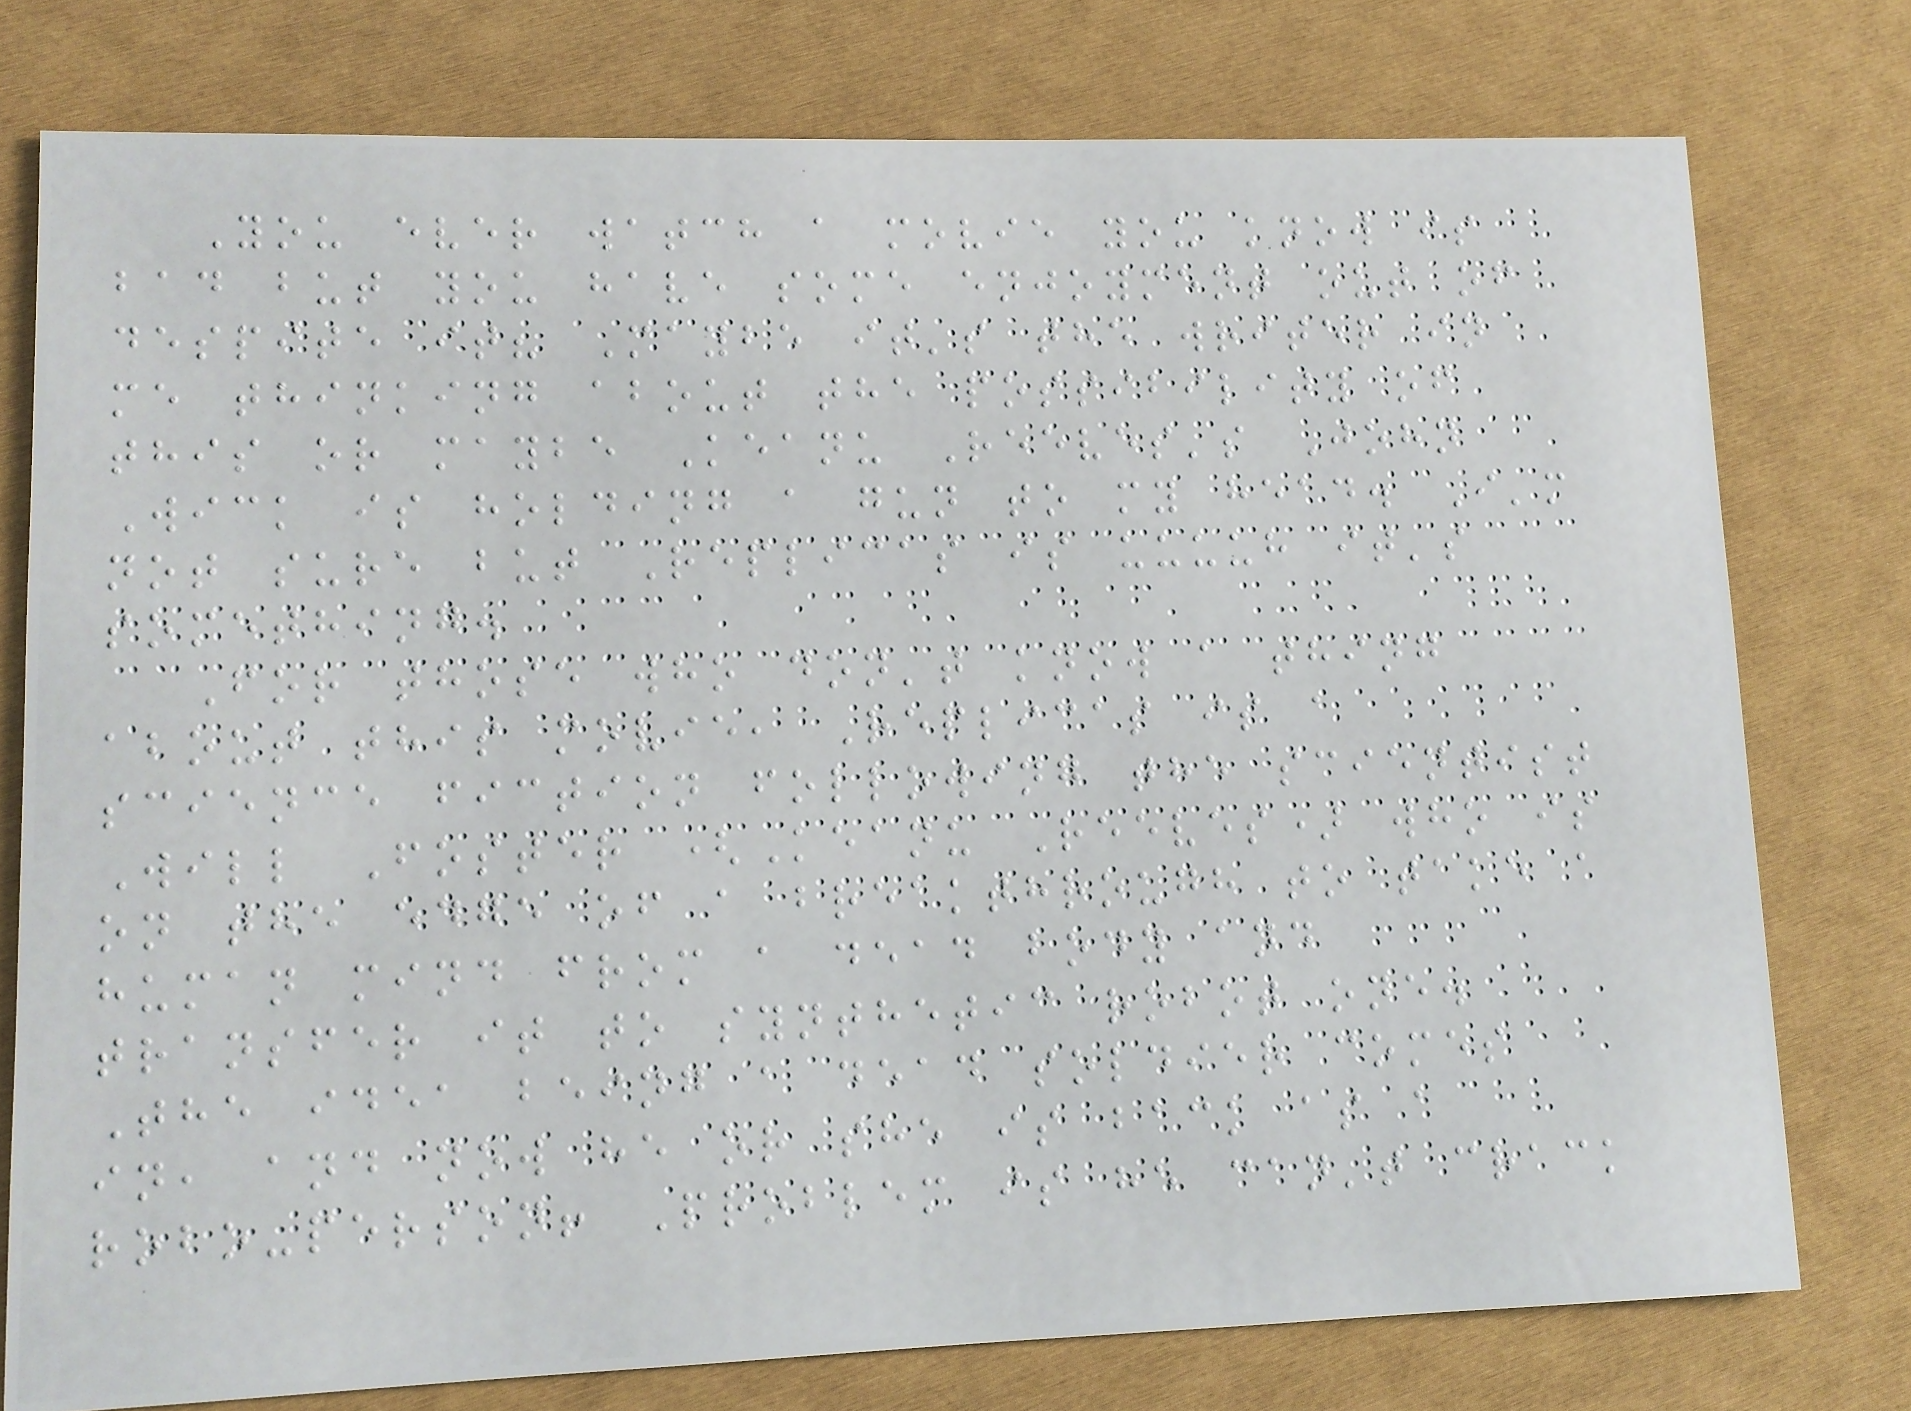You ever watch a movie you know is
bad but you have some enjoyment out of
despite it? Maybe it's the writer in
me thinking about the possibility of
this or maybe Keanu Reeves's John
Wick is holding a gun to my head. I'm
not sure but Replicas is uuuuh it's
something.
For those who don't know a thing
about this movie, Replicas is a
science fiction following the scientist
Will Foster (Keanu Reeves) who is
on the edge of a breakthrough to take a
human mind from a dead body and
transfer it to synthetic robot one.
The idea being a dead soldier comes
in, and now he or she is back as a
robo-person! Problem is he can't crack
